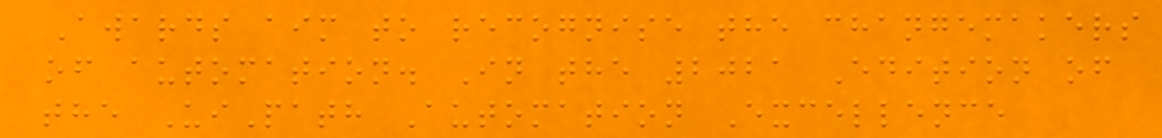Awards aim to recognise the changemakers
of automation. In the 2021 Edition of
the UiPath Automation Excellence
